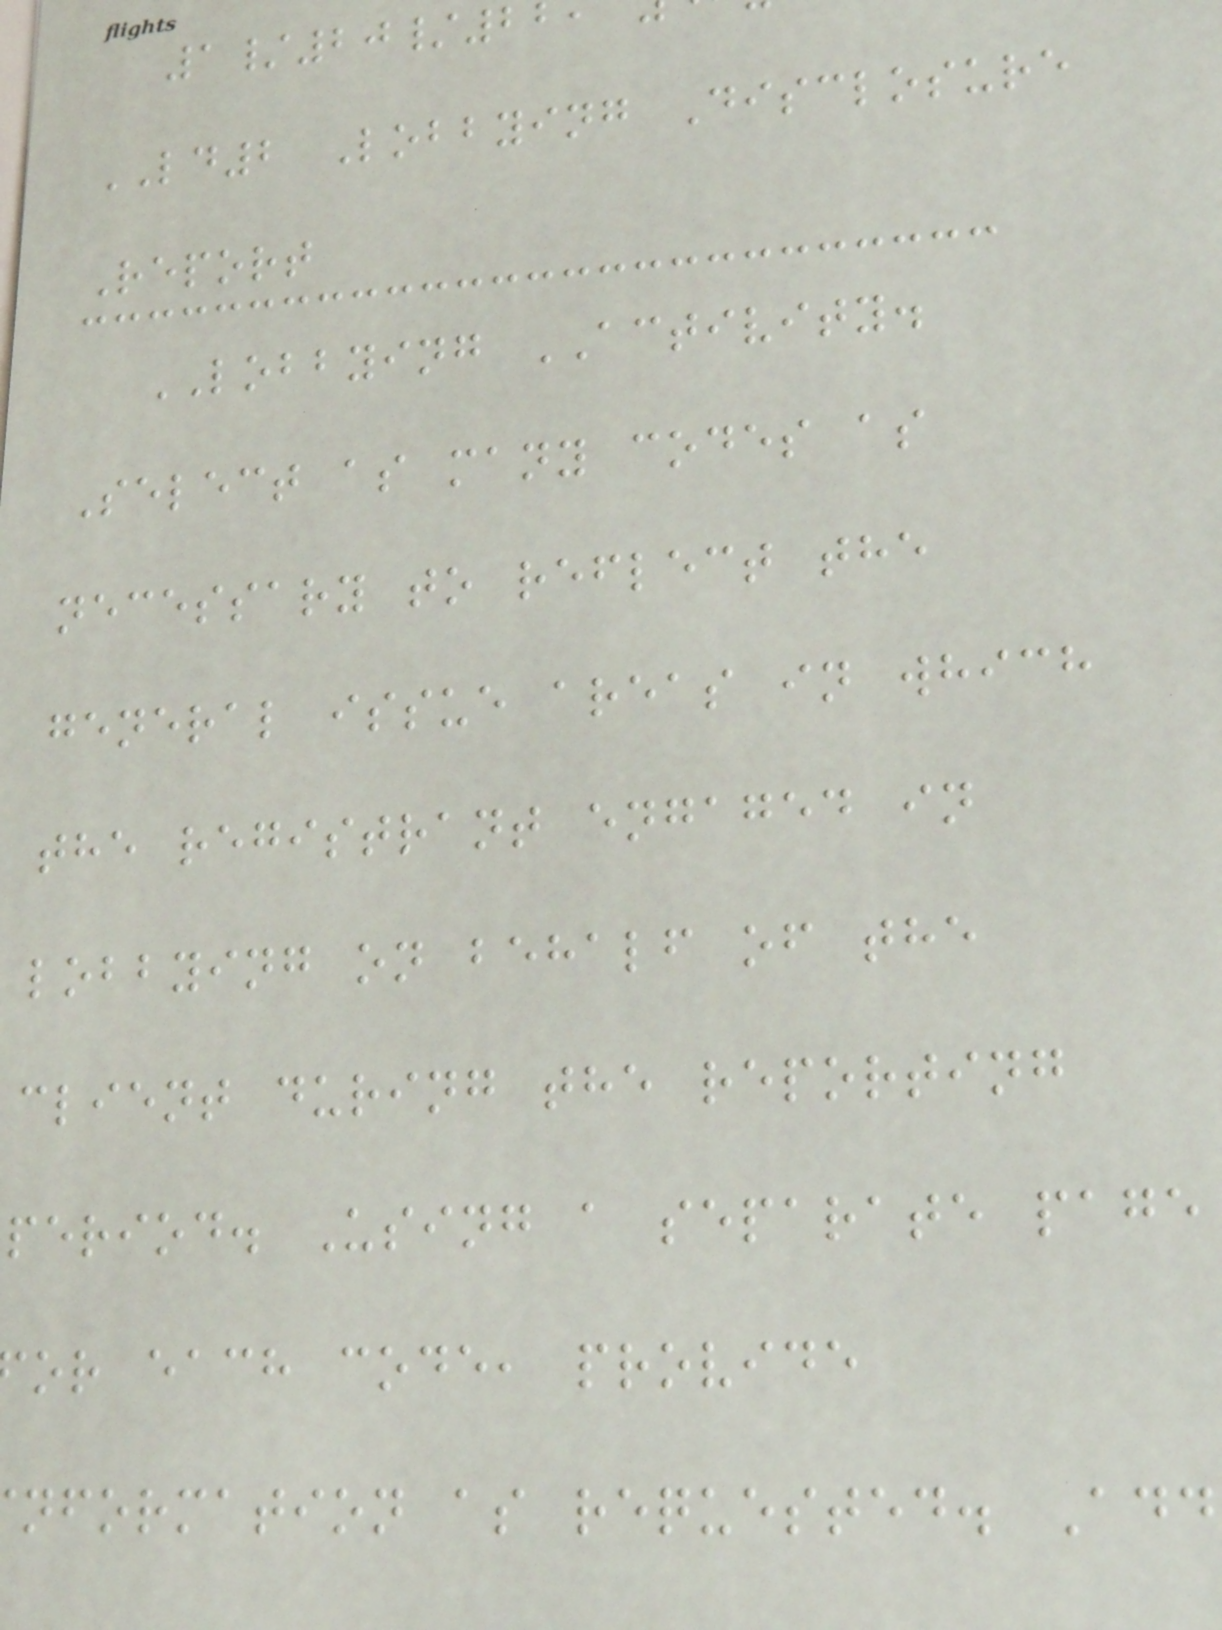1/20/2
LD2 Lobbying Disclosure
Report
LOBBYING ACTIVITY.
Select as many codes as
necessary to reflect the
general issue areas in which
the registrant engaged in
lobbying on behalf of the
client during the reporting
period. Using a separate page
or each code, provide
nformation as requested. Add
